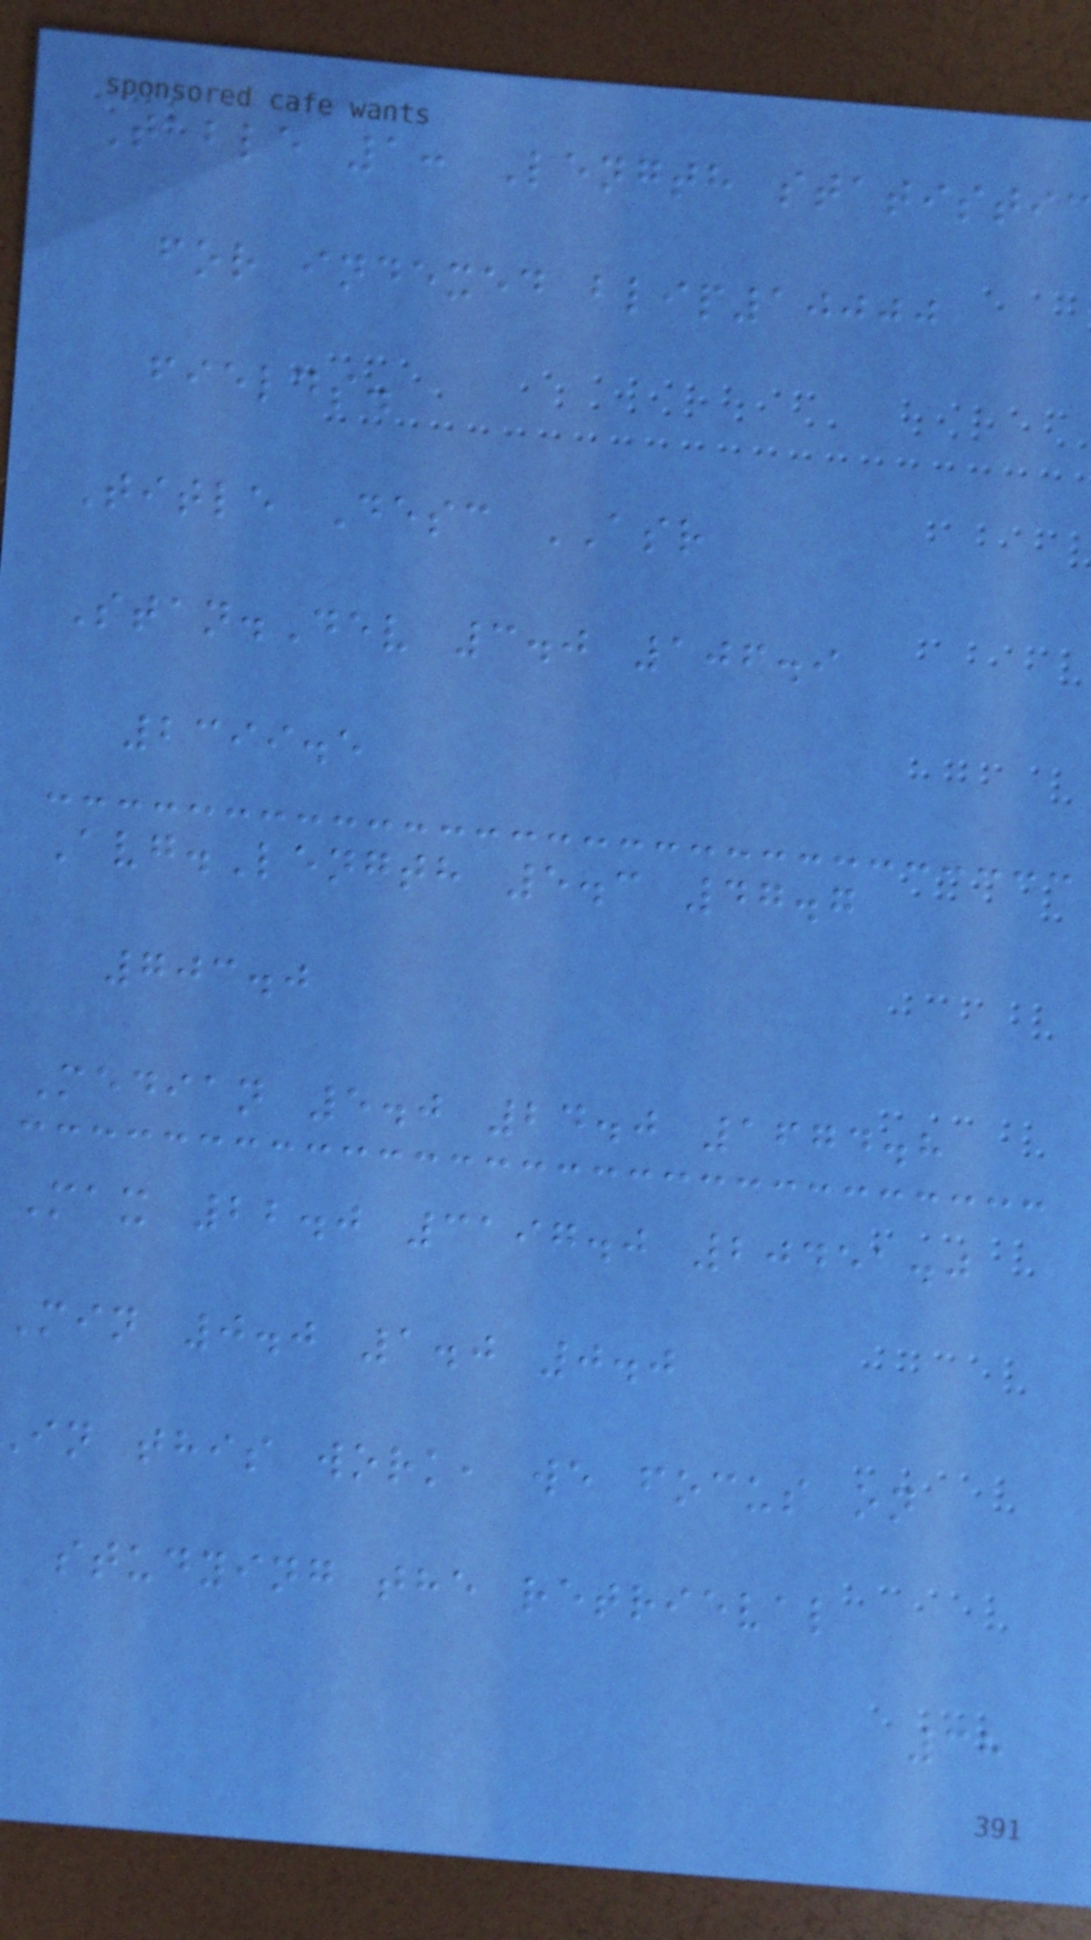Table 1: Length statisti
for indexed blip10000
fields.
Title Desc ASR
Stan.Dev 3.0 106.9
2399.5
Avg.Length 5.3 47.7
703.0
Median 5.0 24.0 1674.8
Max 22.0 3197.0 20451.0
Min 0.0 1.0 0.0
in this work, we focus on
studying the retrieval
38
